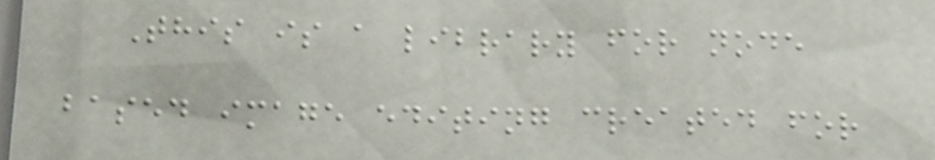This is a library for node
based image editing created for
